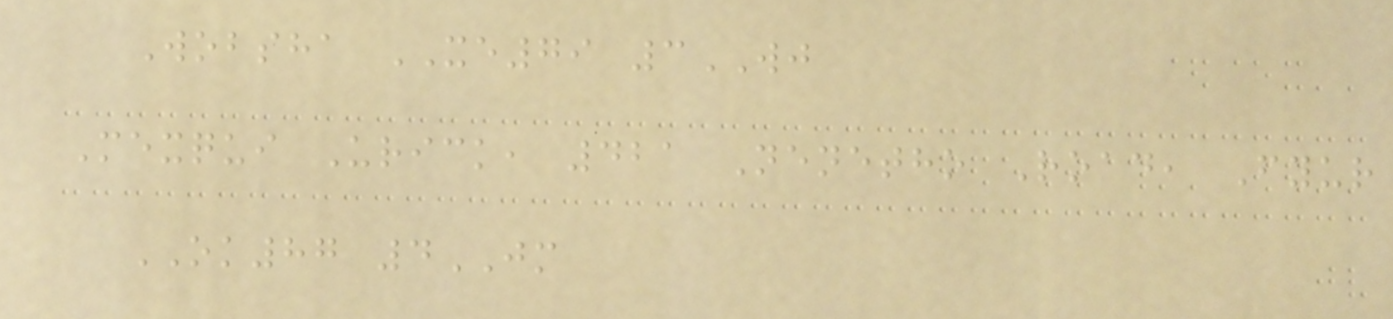Wobsha XE79 3WJ
Mexqui Urick, 421 Nenetho Road, Fyur
OK87 4JM
